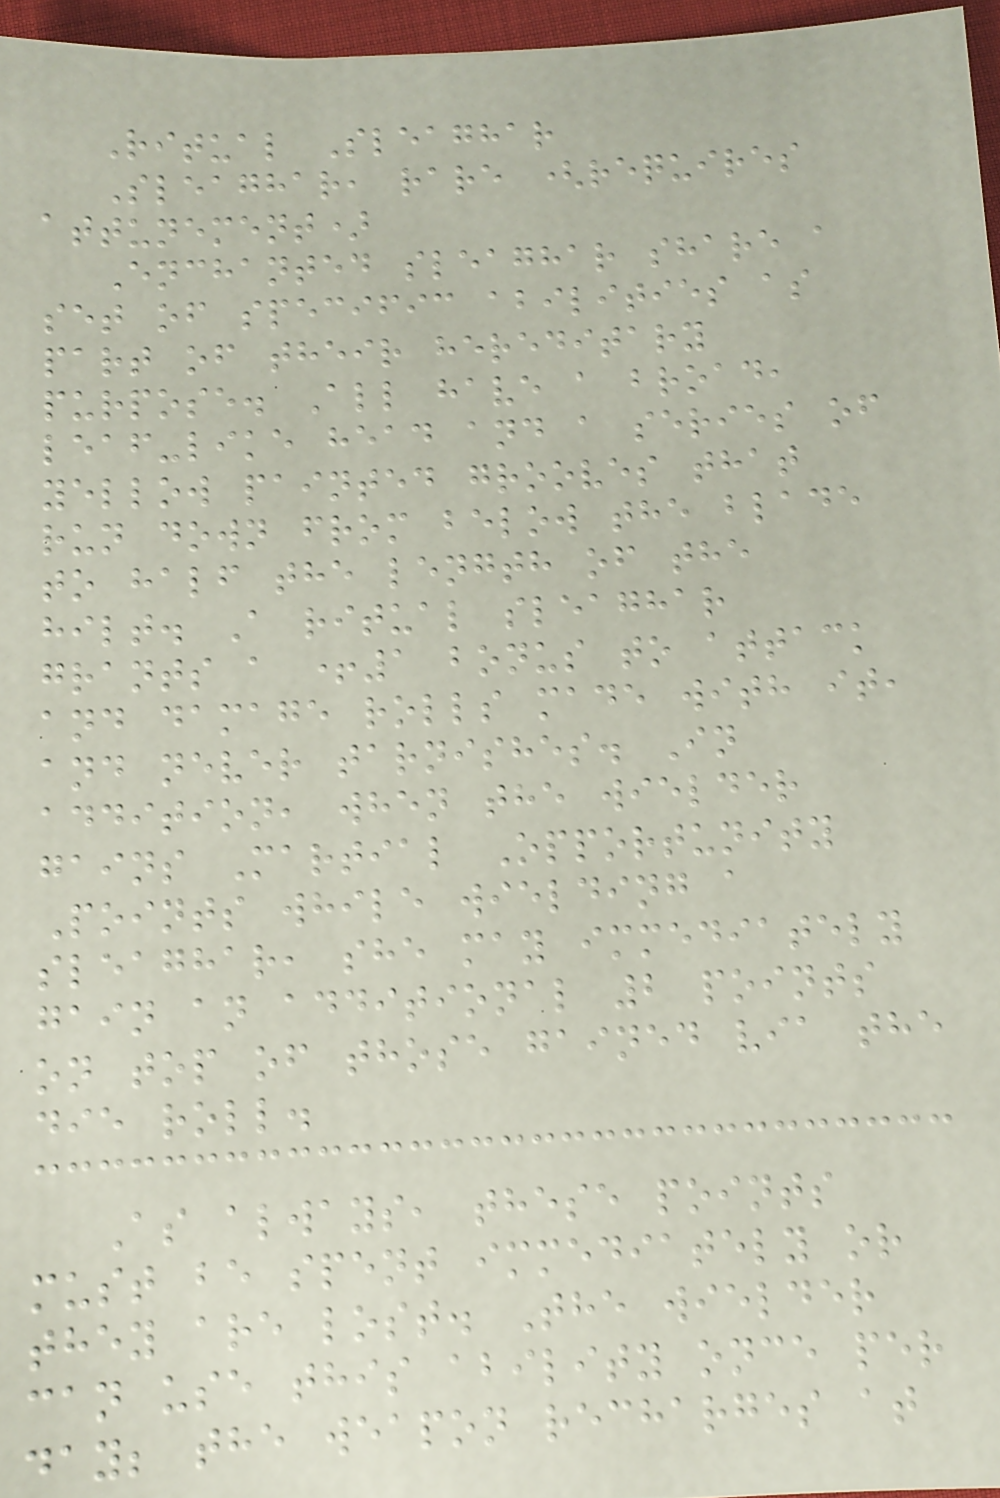Ritual Sleaghar
Sleaghar, rare (requires
attunement)
Enchanted sleaghar share a
set of specific abilities as
part of their hereditary
purpose. All have a broad,
leaf-like head and a series of
yellow painted grooves that
run down from below the blade
to half the length of the
hilt. A ritual sleaghar
grants a +1 bonus to attack
and damage rolls made with it,
and never tarnishes. In
addition, when the wielder
gains Martial Opportunity
Points while wielding a
sleaghar, she may immediately
gain an additional 2 points
on top of those gained via the
die roll.
As always, these points
must be spent immediately or
they are lost. The wielder
can use this ability once per
day; the weapon recharges at
